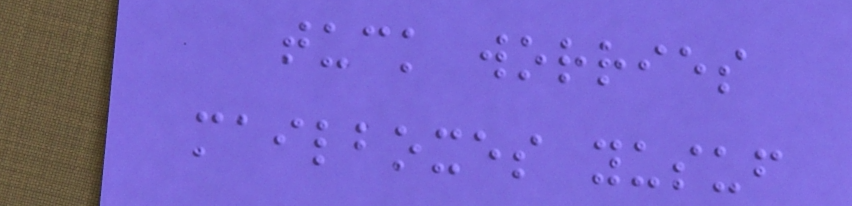tuck worries
mailboxes yusuf
